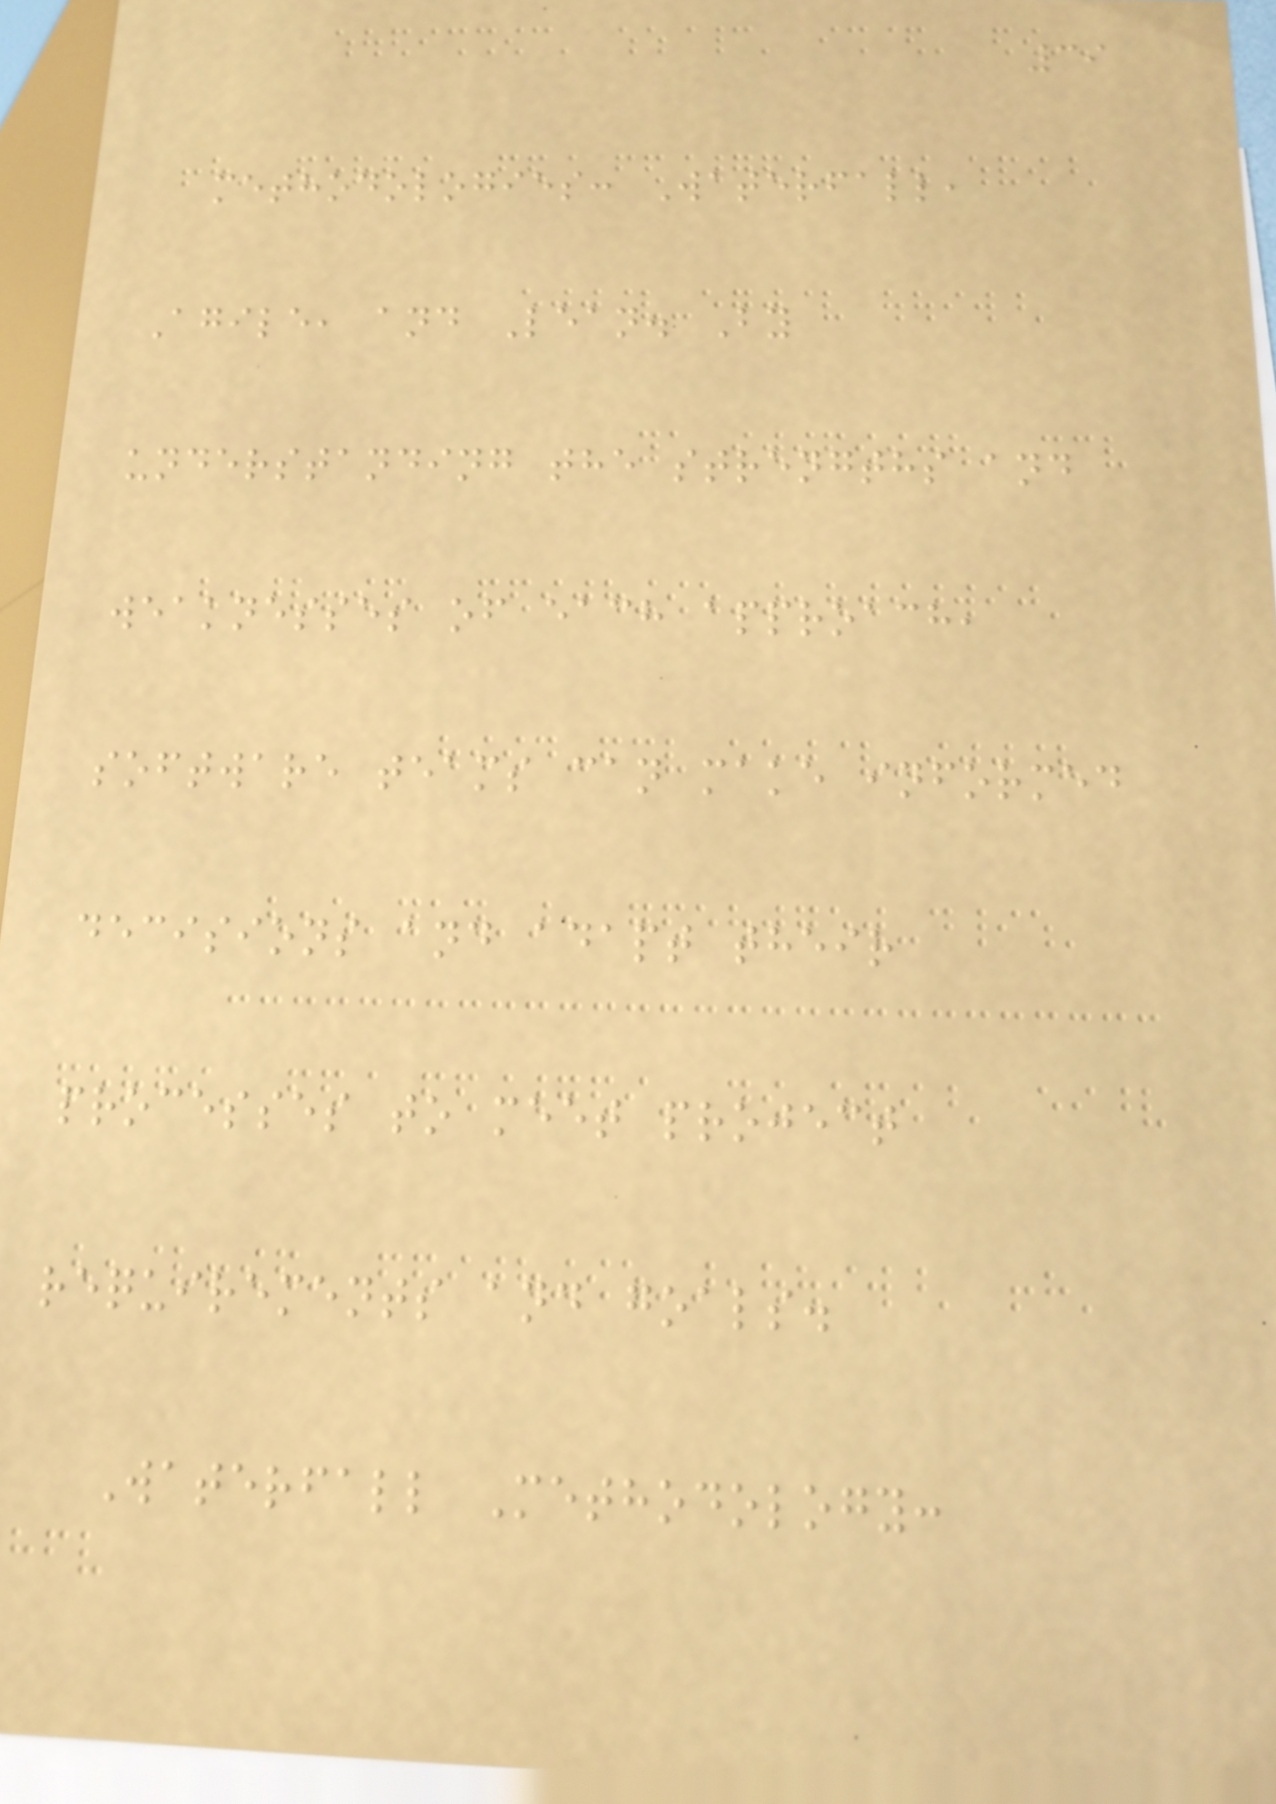39
methodologies: Waterfall,
Agile, and Lean. By
understanding the strengths and
weaknesses of each approach,
software teams can make informed
decisions and adapt their
processes to meet project
requirements and goals.
Waterfall Methodology:
